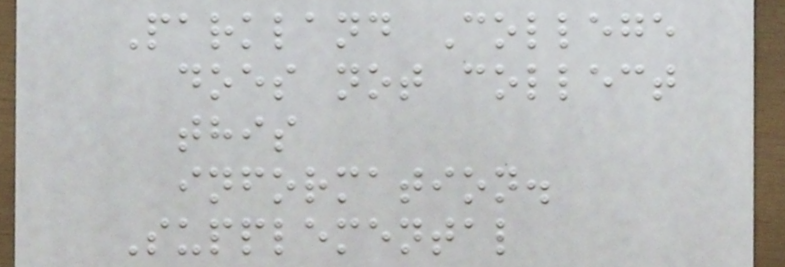Parkland College
does not collect
this
information.
Supplemental
